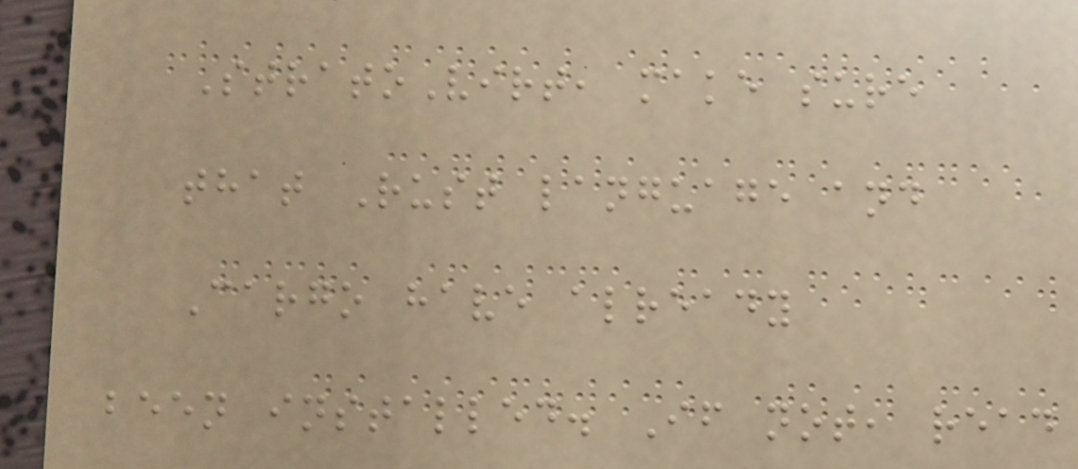StratoVirt, make sure
that Rust language and
Cargo have already
been installed. If not, read
